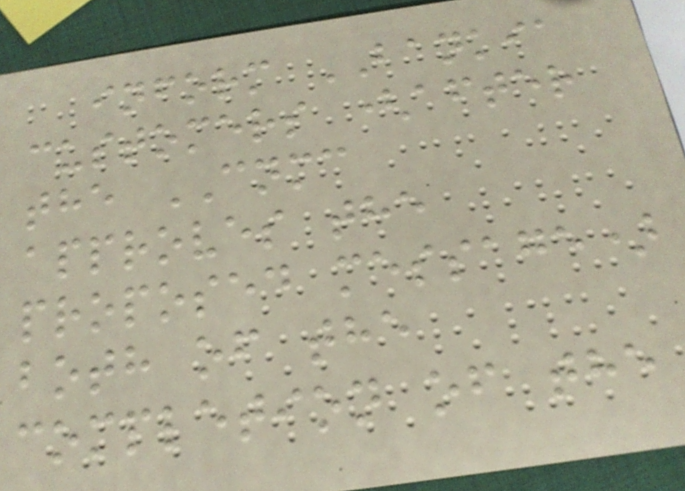inform BANKIA
customers (after
the CNMC
approves the
proposed message)
both of the
completion of the
